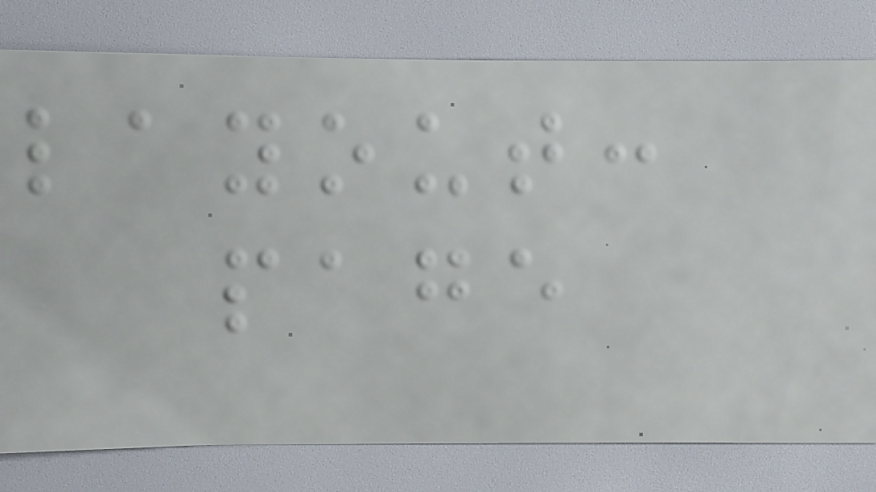layout:
page
